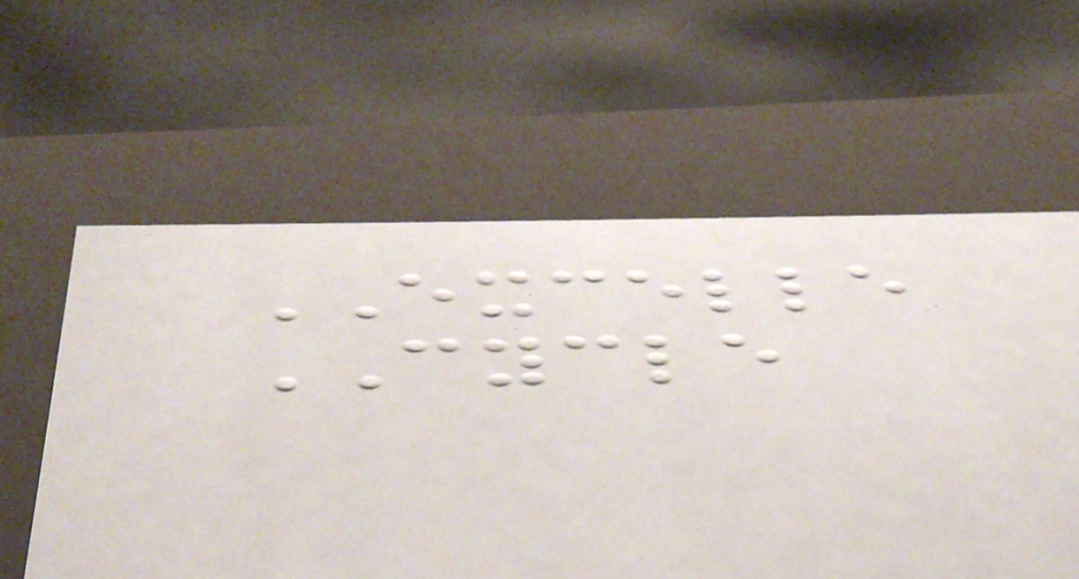EXCELLE
CYCLE
